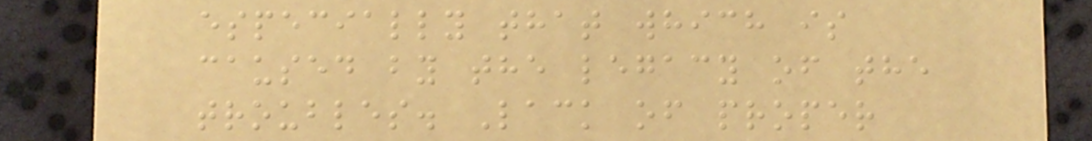especially that which is
caused by the legacy of the
troubles. Lack of proper
